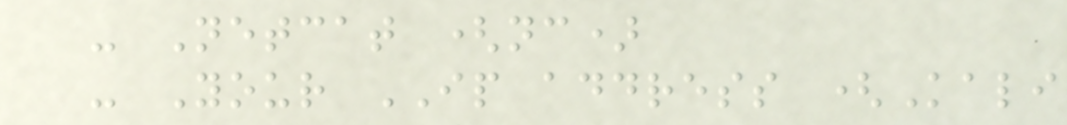- Netcat (nc)
- Your IP address (Kali
